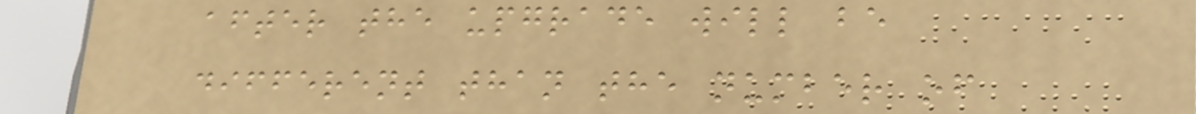after the upgrade will be
different than the number of
